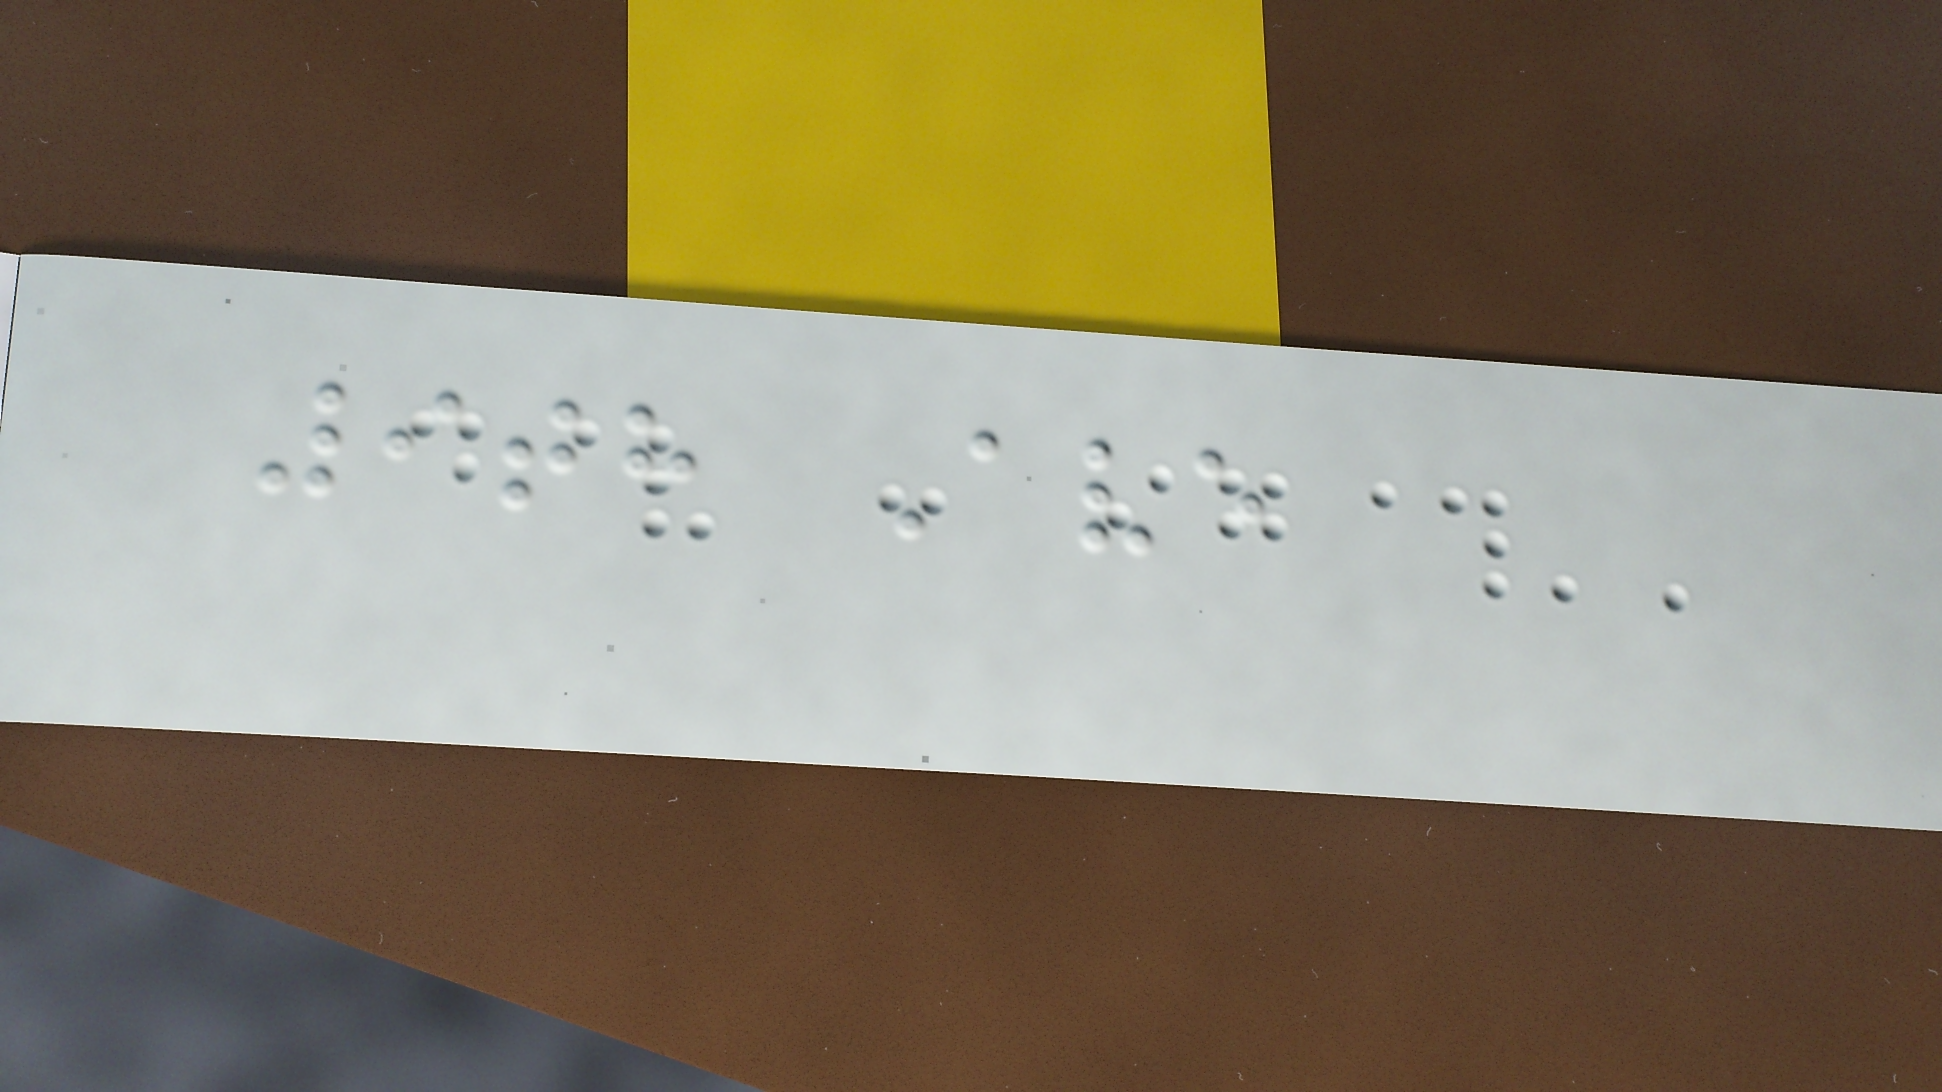9th Ave
